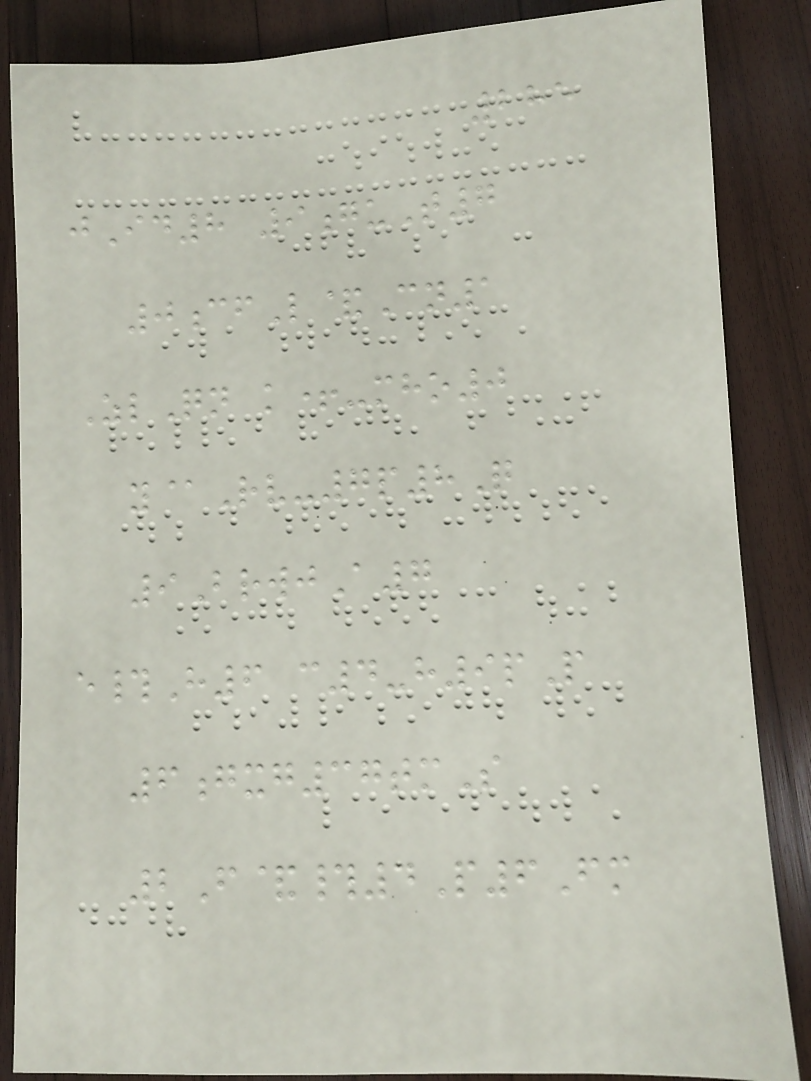285
jId8 9guT7
0cfL&Cn1
ZlQn k+-mho0
y@Rv-7p8Q
9BrwjA7
e#H6 c4-h9pP
6gxg37tmS
2F&#4P6Fm
